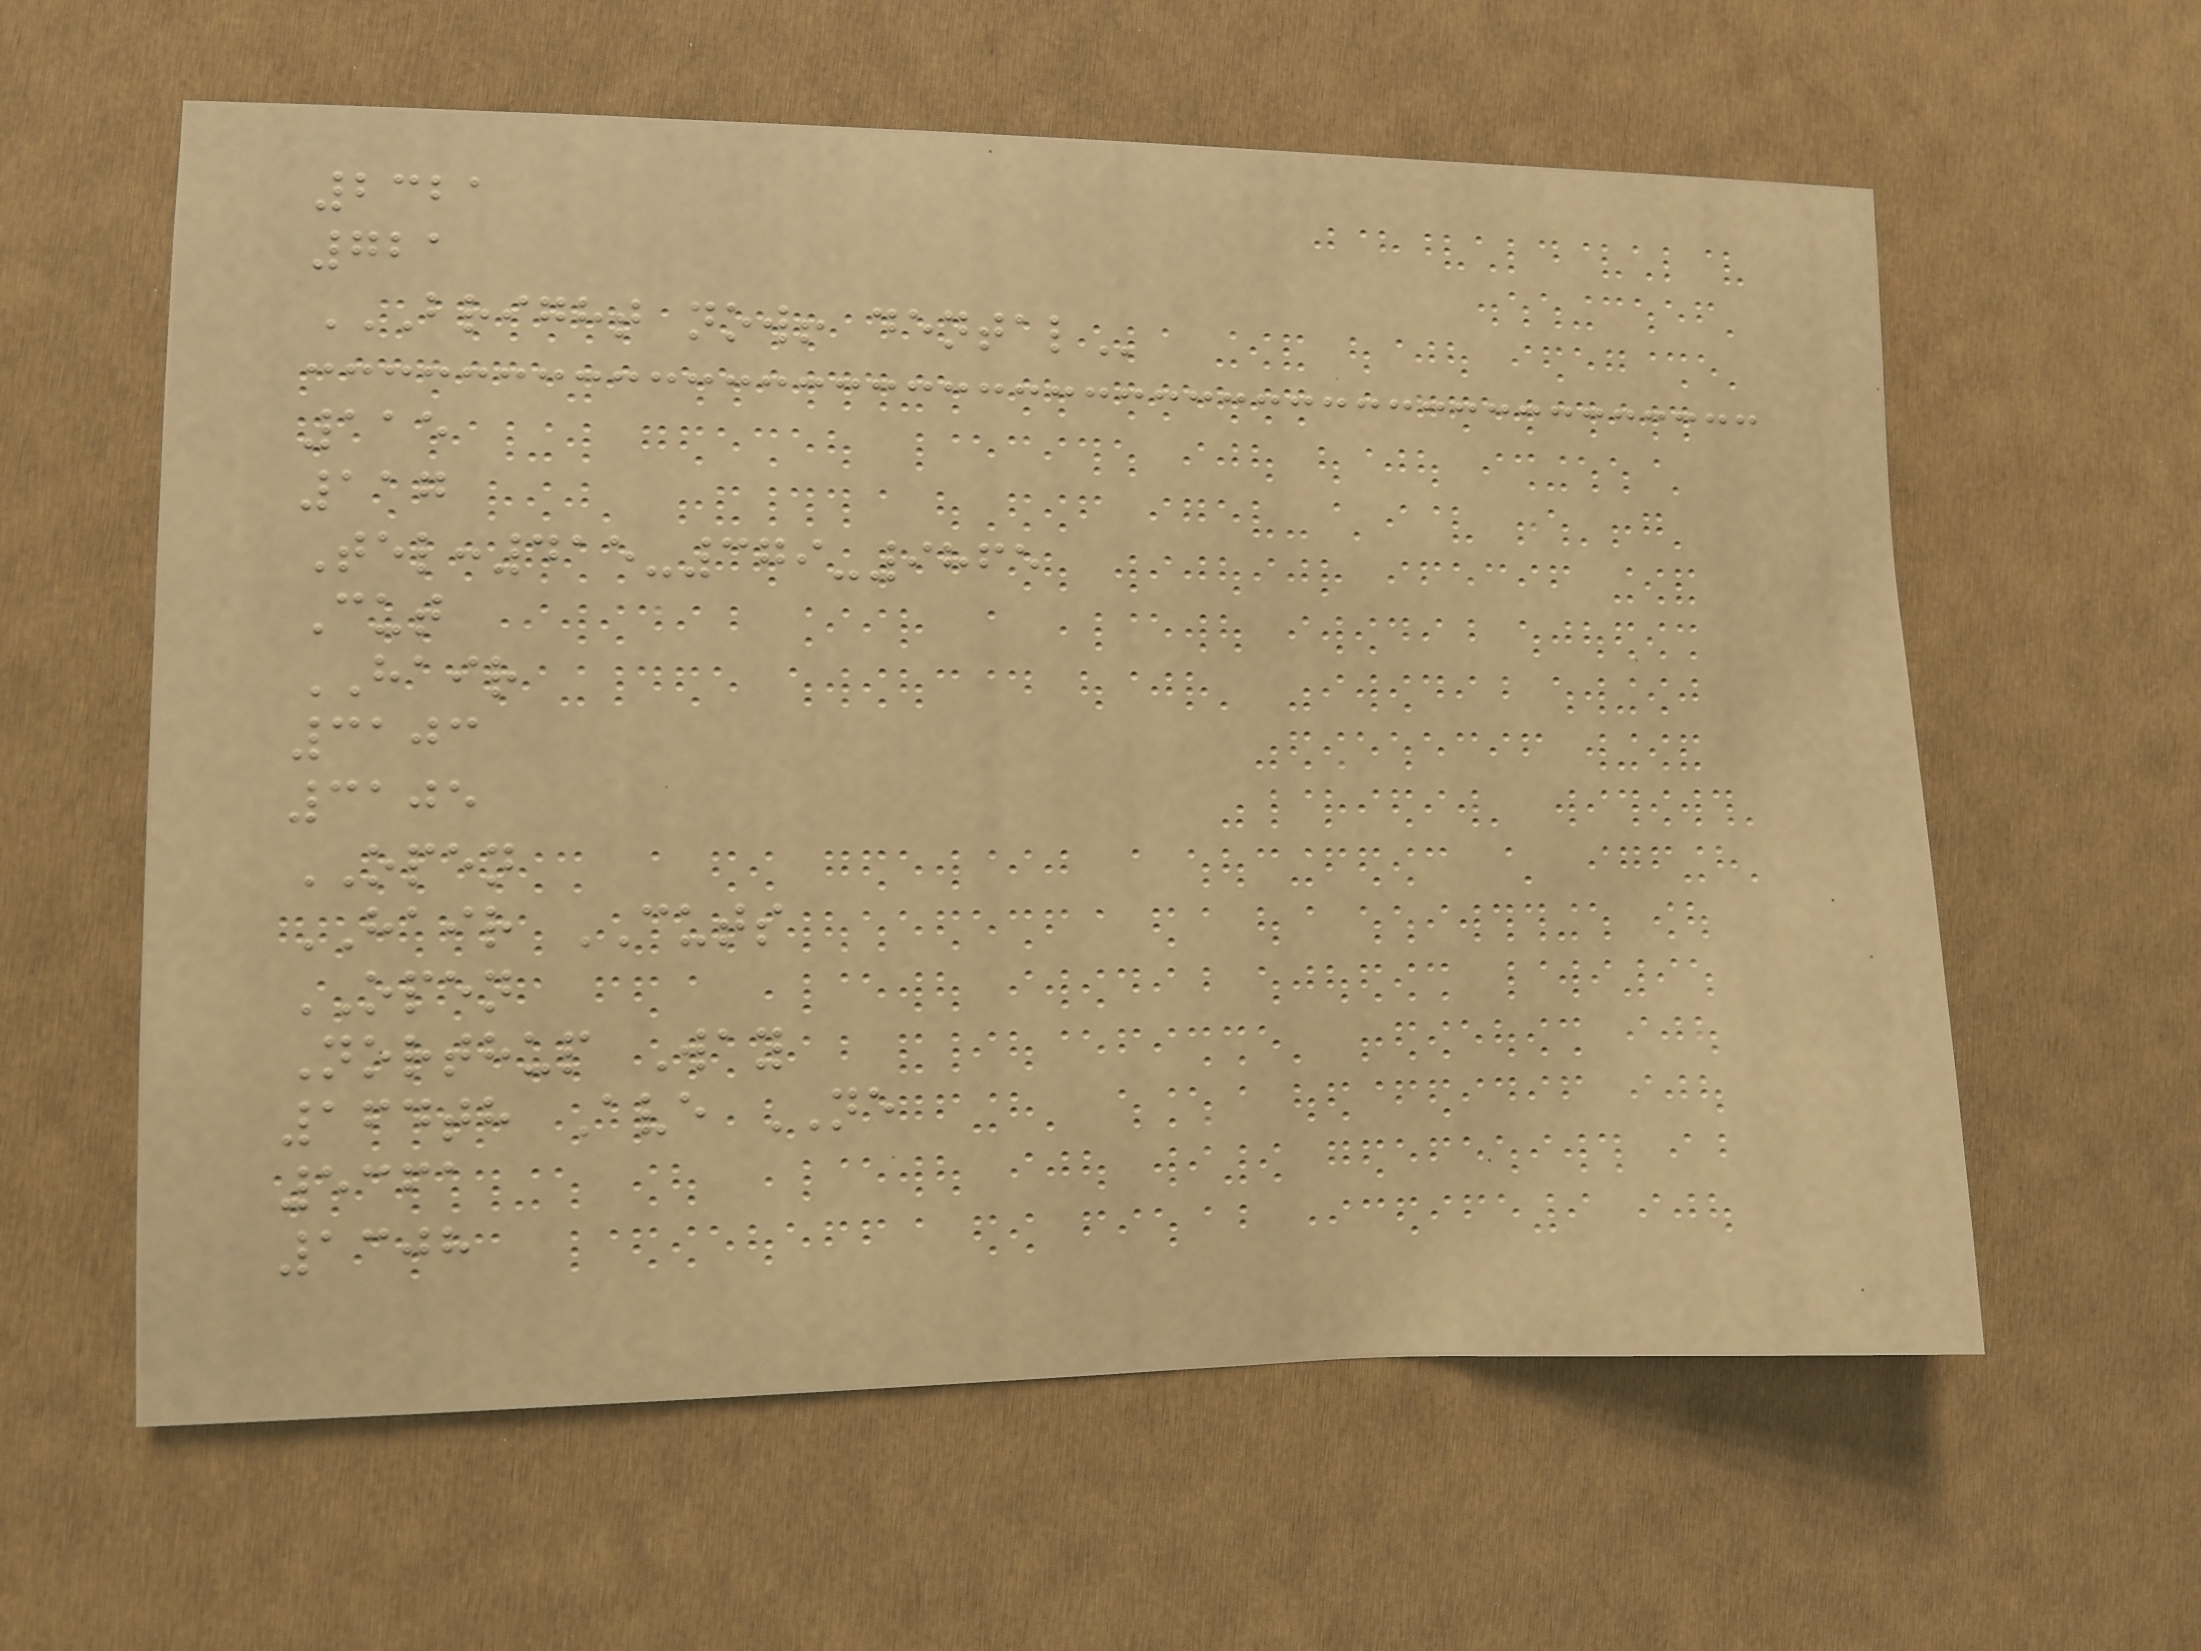2321
721
BRIGHT NOW! DENTAL
115
117
Tel:415-379-9865
Cut
HAIR
3103
3105
OPEN
HAIR CUTS
OPEN
Northup Way
164th Ave NE
5361
1308
